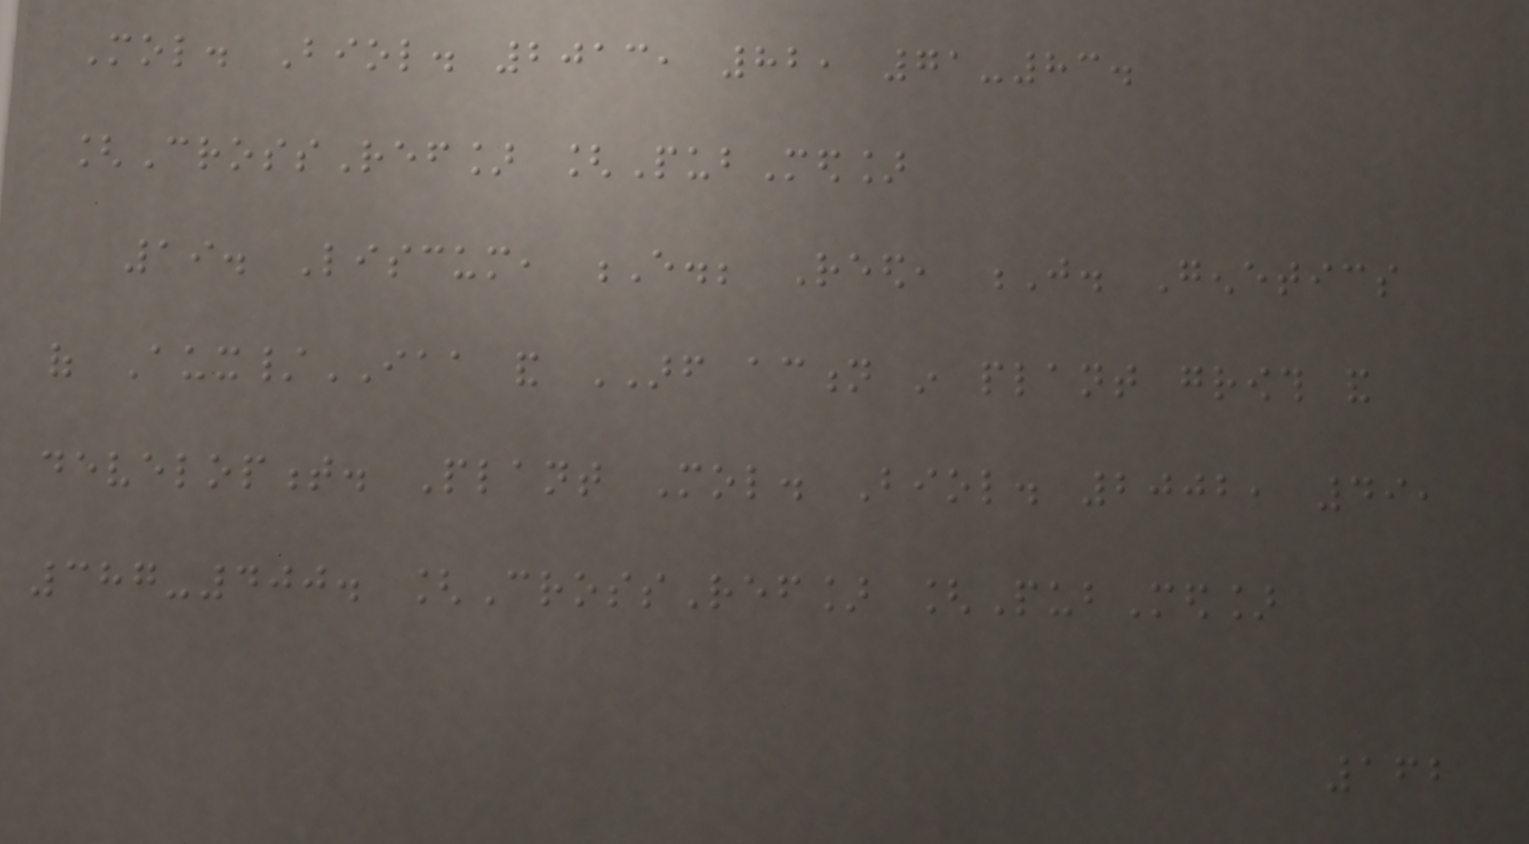Mol. Biol. 2013, 82, 71-83.
[CrossRef] [PubMed]
19. Liscum, E.; Reed, J. Genetics
of Aux/IAA and ARF action in plant growth and
development. Plant Mol. Biol. 2002, 49,
387-400. [CrossRef] [PubMed]
162
